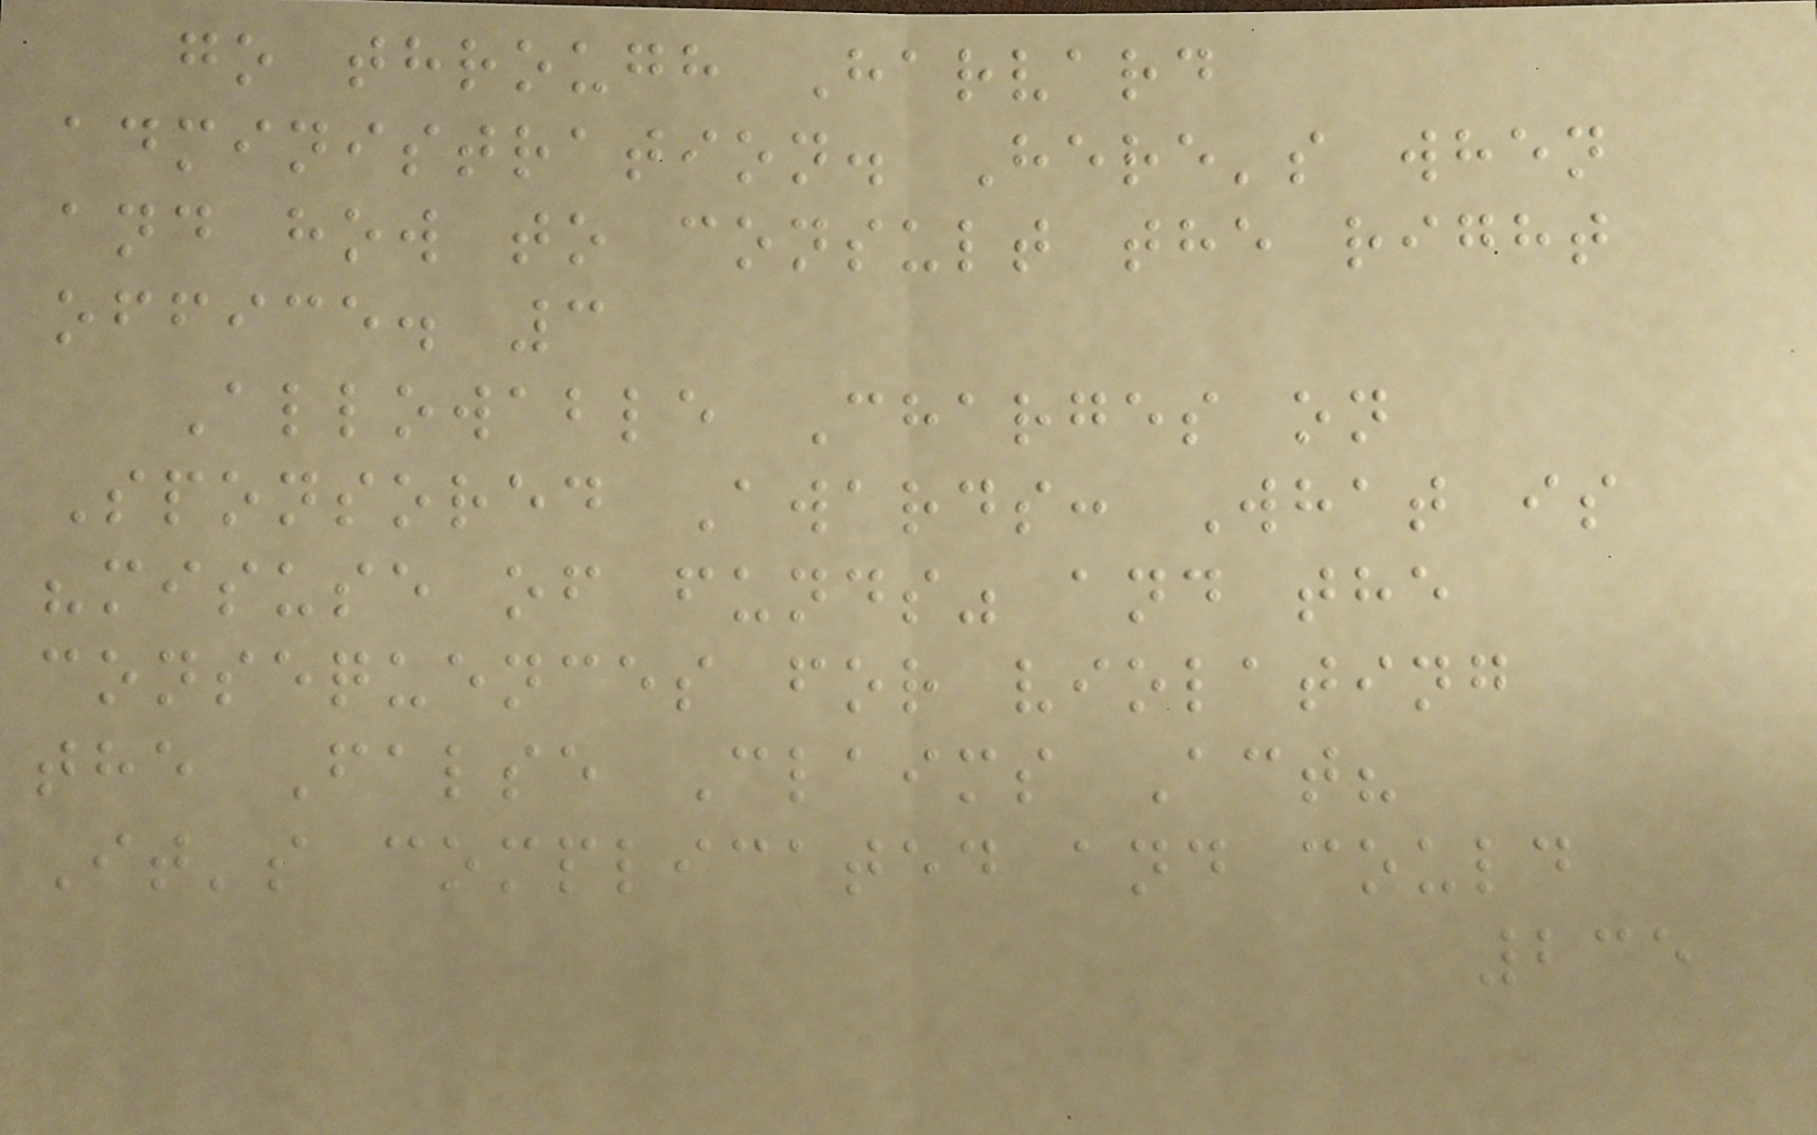go through Harvard
administration. Here's when
and how to consult the right
office. 3
Allowable Charges on
Sponsored Awards: What is
"misuse of funds" and the
consequences for violating
the False Claims Act?
It's complicated and could
235
